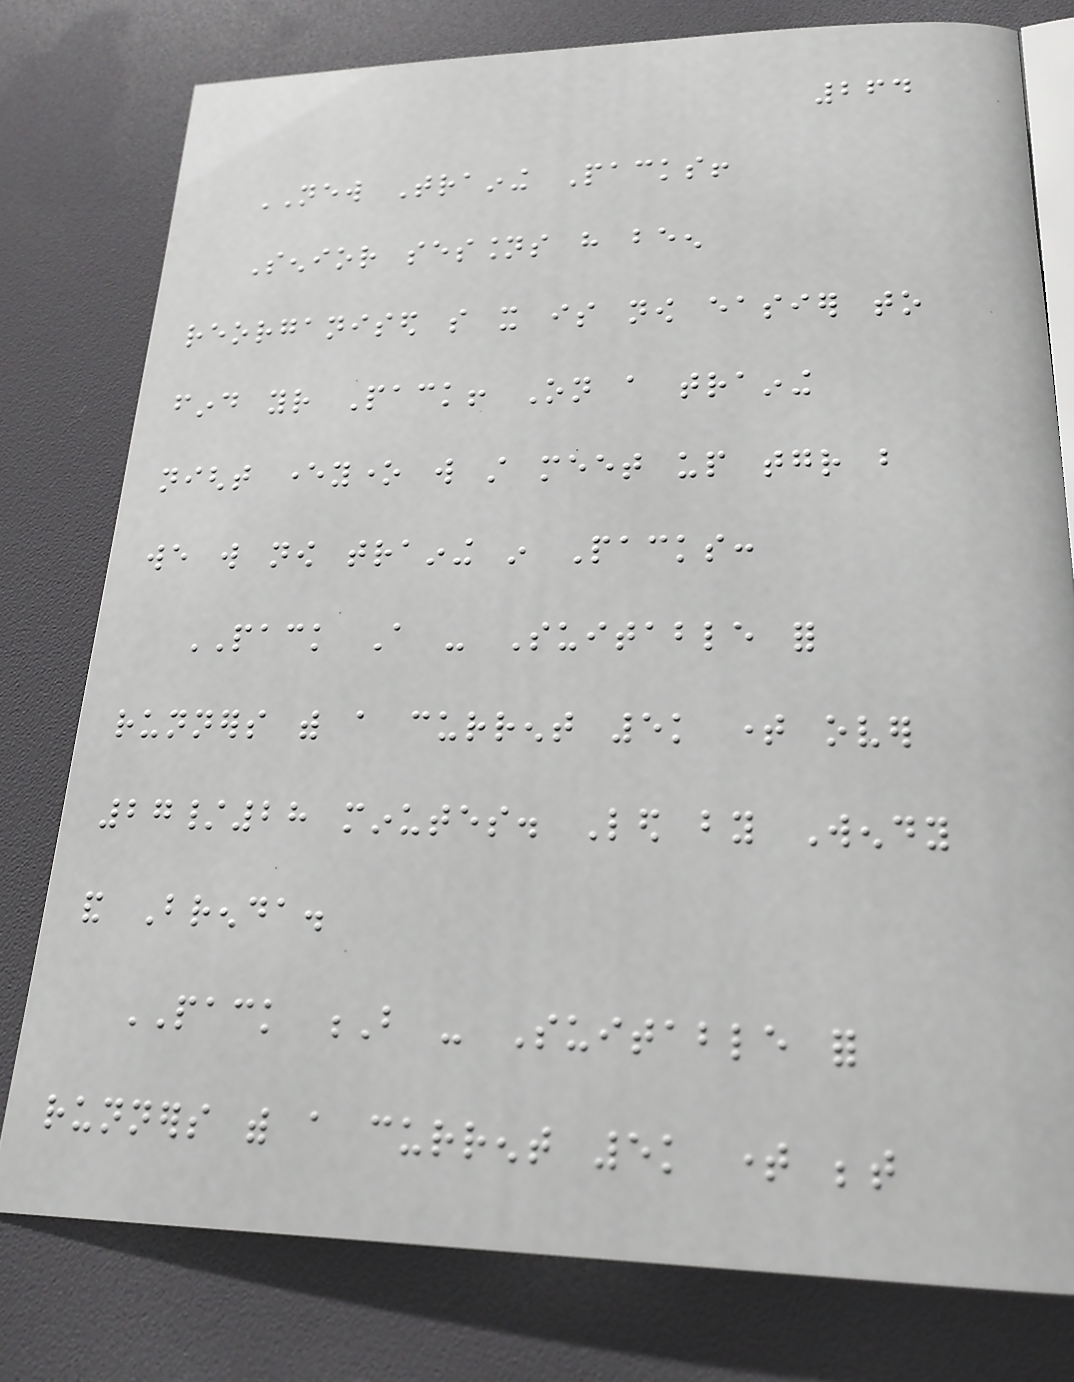264
NEW Training Packs!
Senior sessions have been
reorganised so it is now easier to
find your Pack! On a training
night everyone will still meet up together but
we will now training in Packs:
PACK A - Suitable for
runners with a current 5k time over
27/28 minutes. Led by Wendy
and Brenda.
PACK B - Suitable for
runners with a current 5k time between
